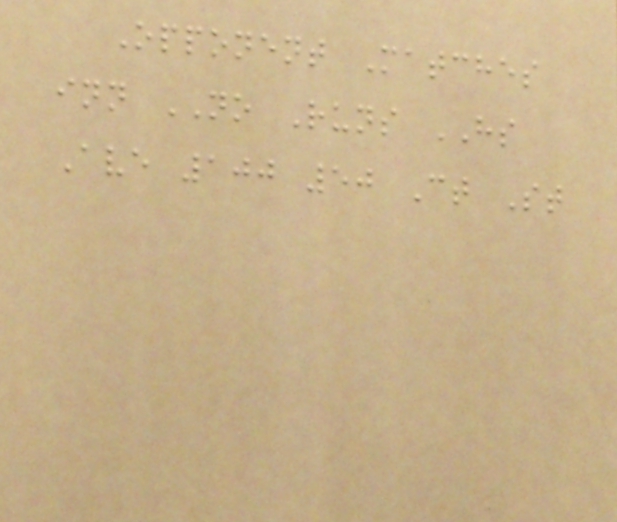Opponent Matches
inn NO Runs HS
Ave 100 50 Ct St
